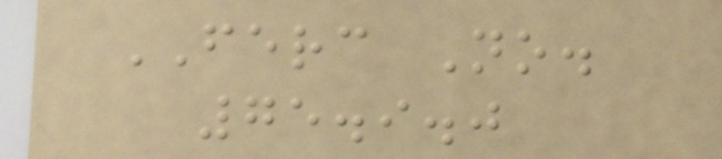FERC No.
75.9.0
